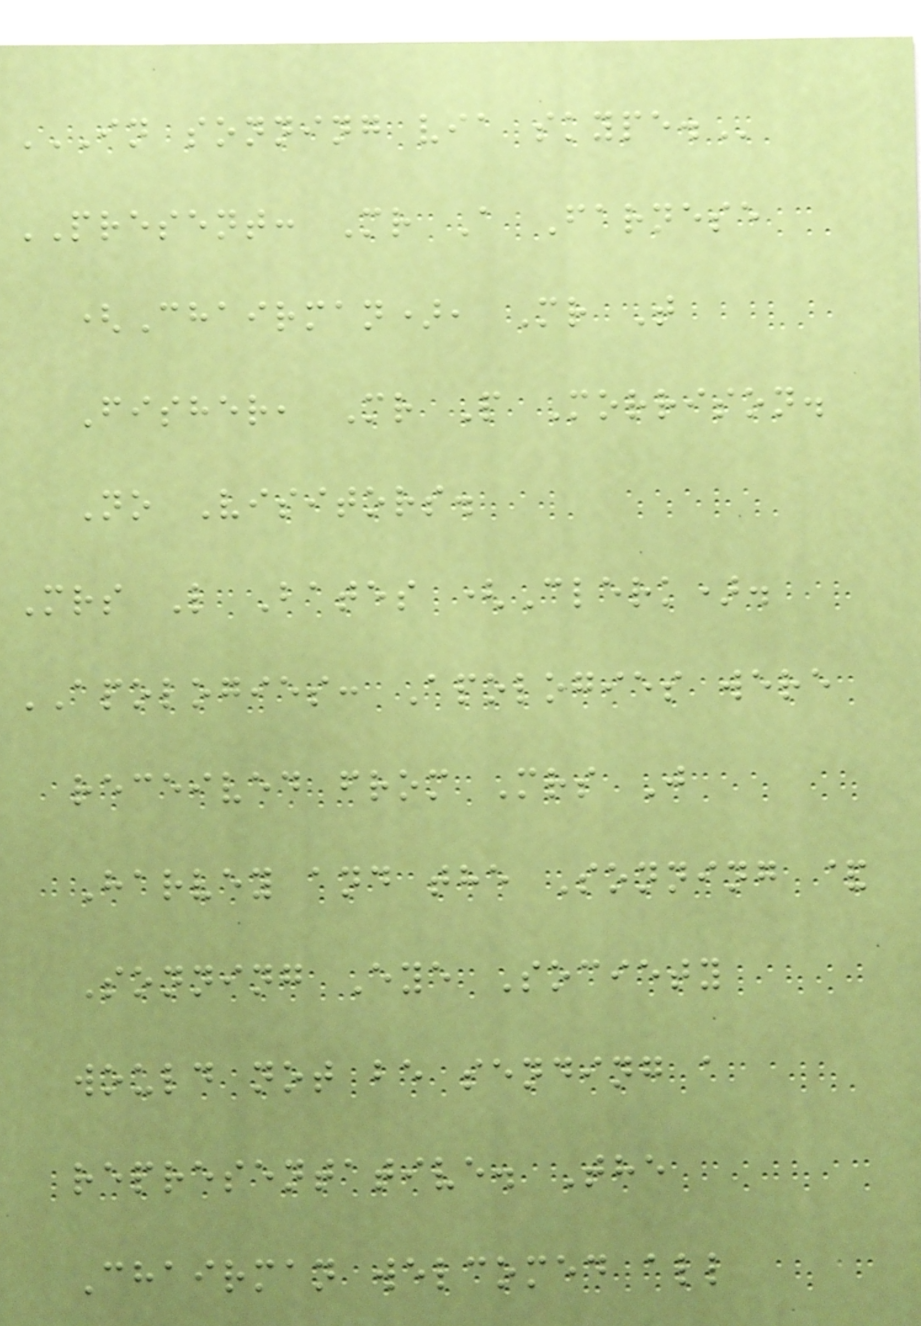IN SONNING VIA SKYPE.
PRESENT: Mr A Farnese
(Chairman), Mr T
Fisher, Mr P Morrison.
No Visitors.
Mrs L Bates (Clerk).
APOLOGIES: Apologies were
received from Mrs J
Harvey and the Sonning &
Sonning Eye Society
would not be sending a
representative. The
Chairman welcomed all
